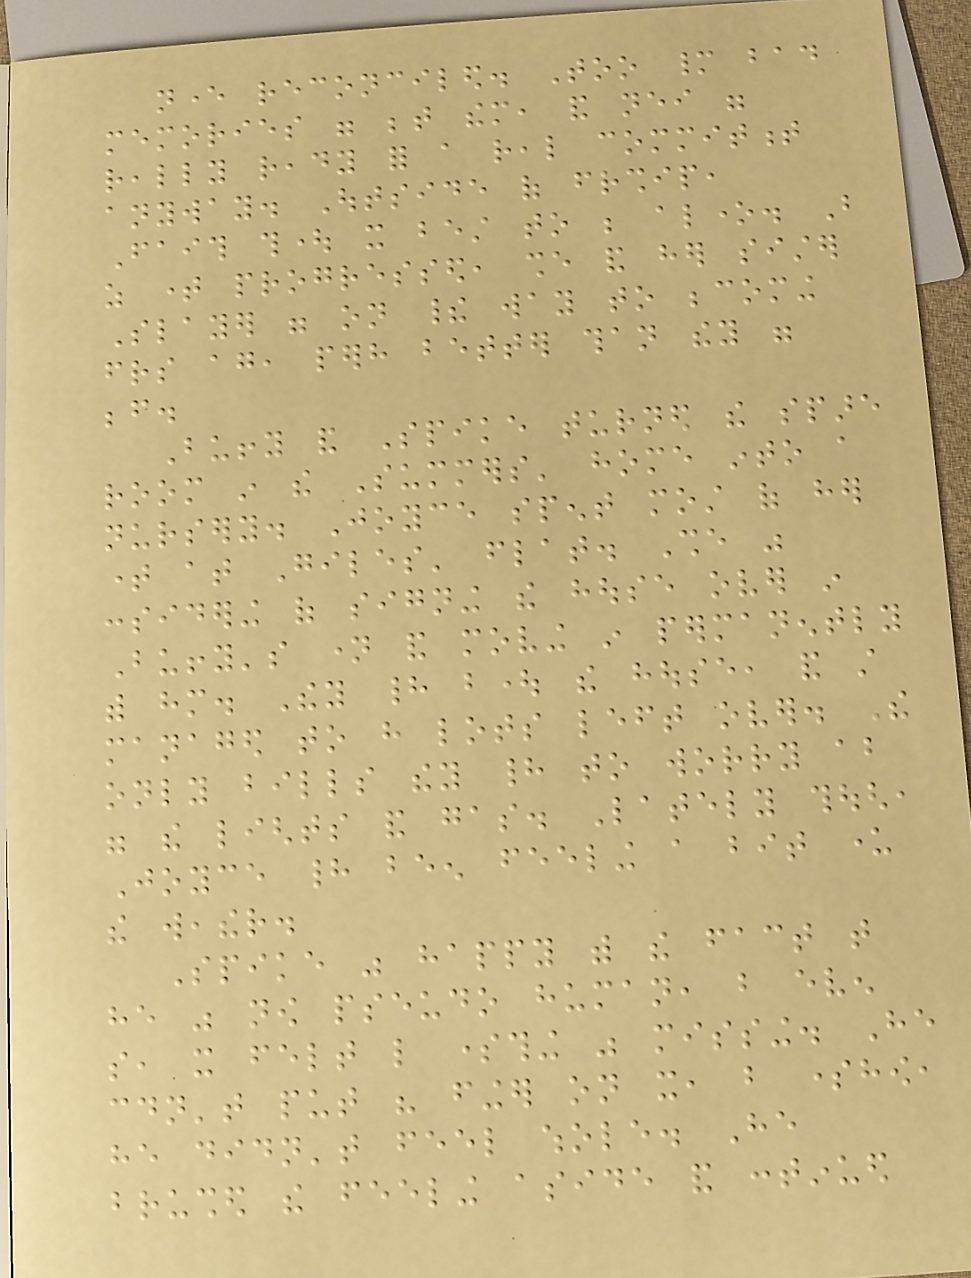never reconciled. Too many bad
memories were between them, and neither were
really ready for a real commitment
anyway. Outside of friendship,
Faith thought it best to be alone. But
as time progressed, she and her sister
Slayer were on their way to becoming
friends again, perhaps better than they were
before.
Buffy and Spike turned the spare
room in the Summers' home into a
nursery. Joyce spent most of her
time at Giles' flat. She was
considering of signing the house over in
Buffy's name and moving in permanently
with him. They had bought the house, and still
managed to have lots left over. The
only bills they had to worry about
were the lights and gas. Lately though,
Joyce had been feeling a bit under
the weather.
Spike was happy with the fact that
he was now pseudo human, but even
so, it felt like something was missing. He
couldn't put his finger on it, but somehow,
he didn't feel whole. He
brushed the feeling aside and continued
